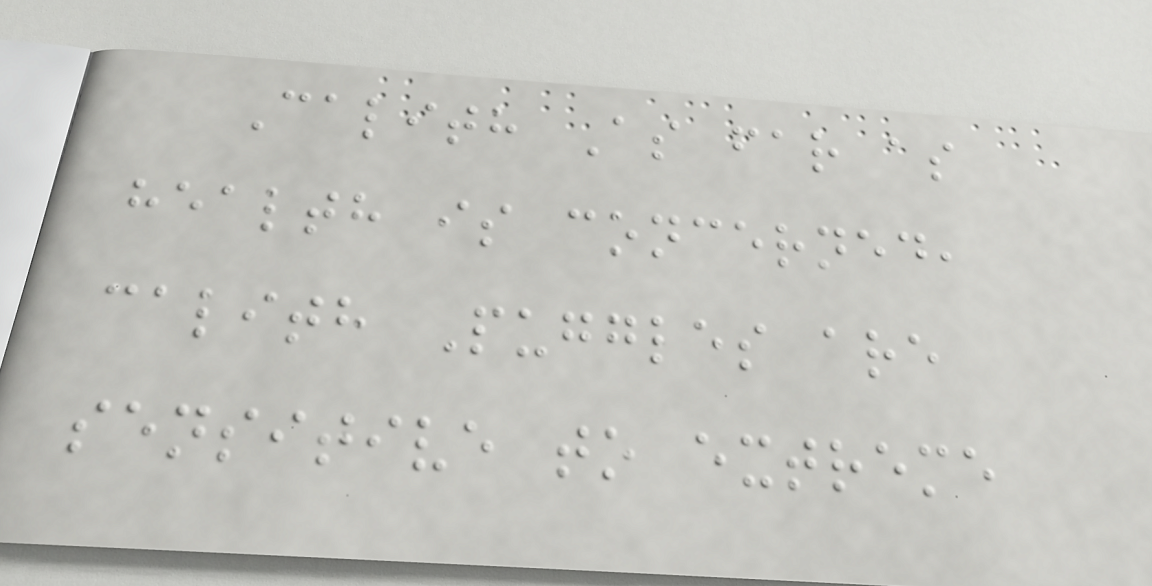Calith As far as
health is concerned,
calith Puggles are
sensitive to extreme
